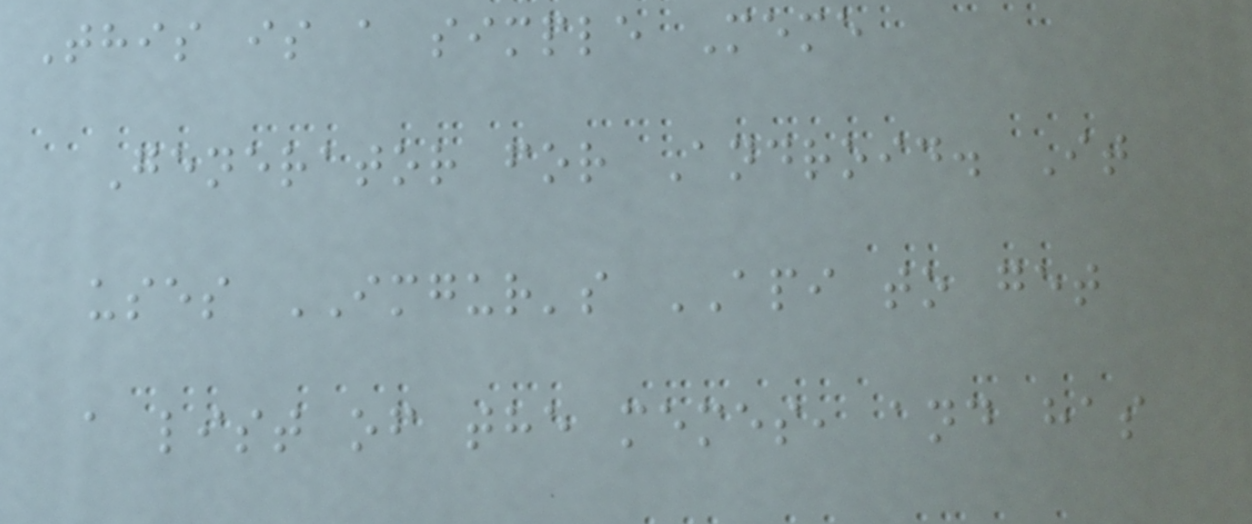This is a simple Meme
Generator for Android. It
uses IMGUR's API to get
a list of the memes, and has
